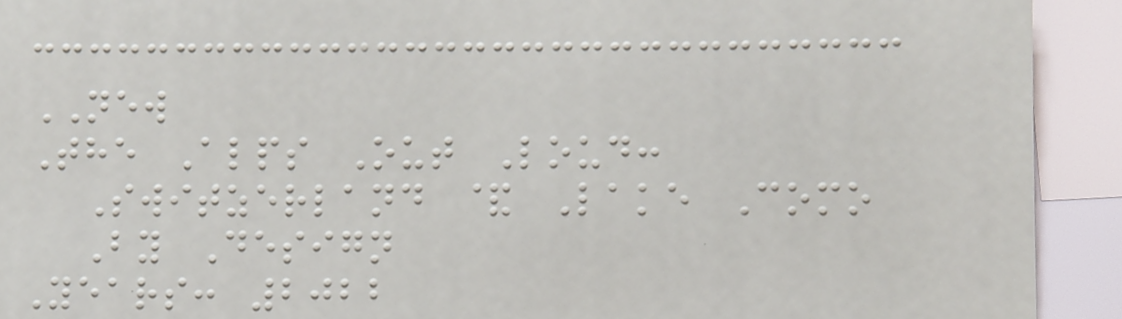NEW
The Alps Out Loud:
Switzerland & Lake Como
By Design
Years: 2022
